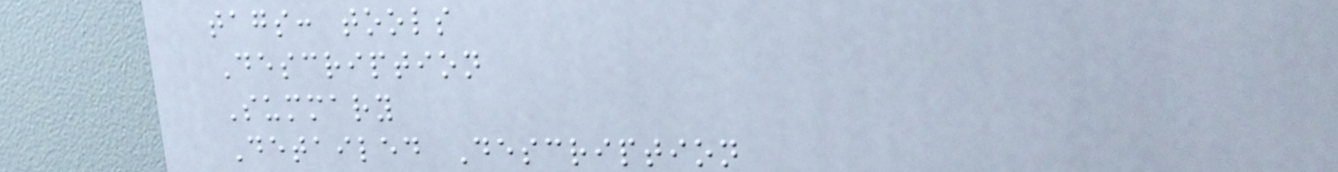tags: tools
Description
Summary
Detailed Description
